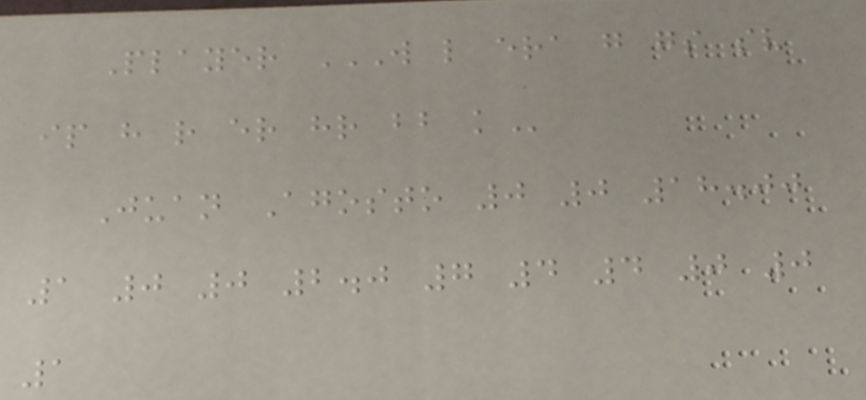Player W L ERA G GS SV
IP H R ER HR BB K
Juan Agosto 0 0 18.00
1 0 0 2.0 7 4 4 0 0
1
